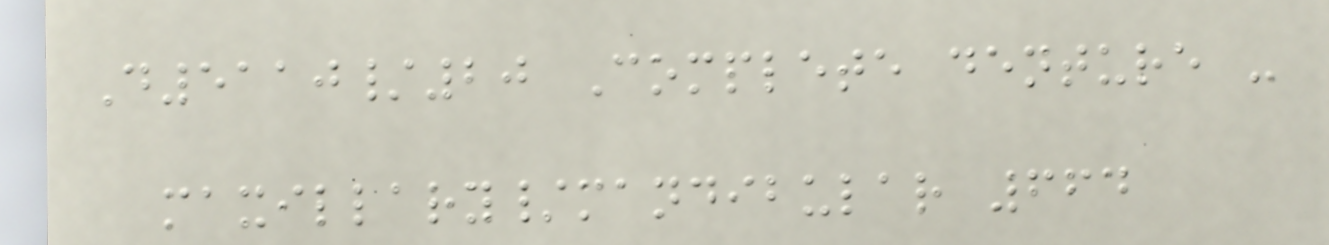D5110/20 Complete denture -
maxillary/mandibular 664
